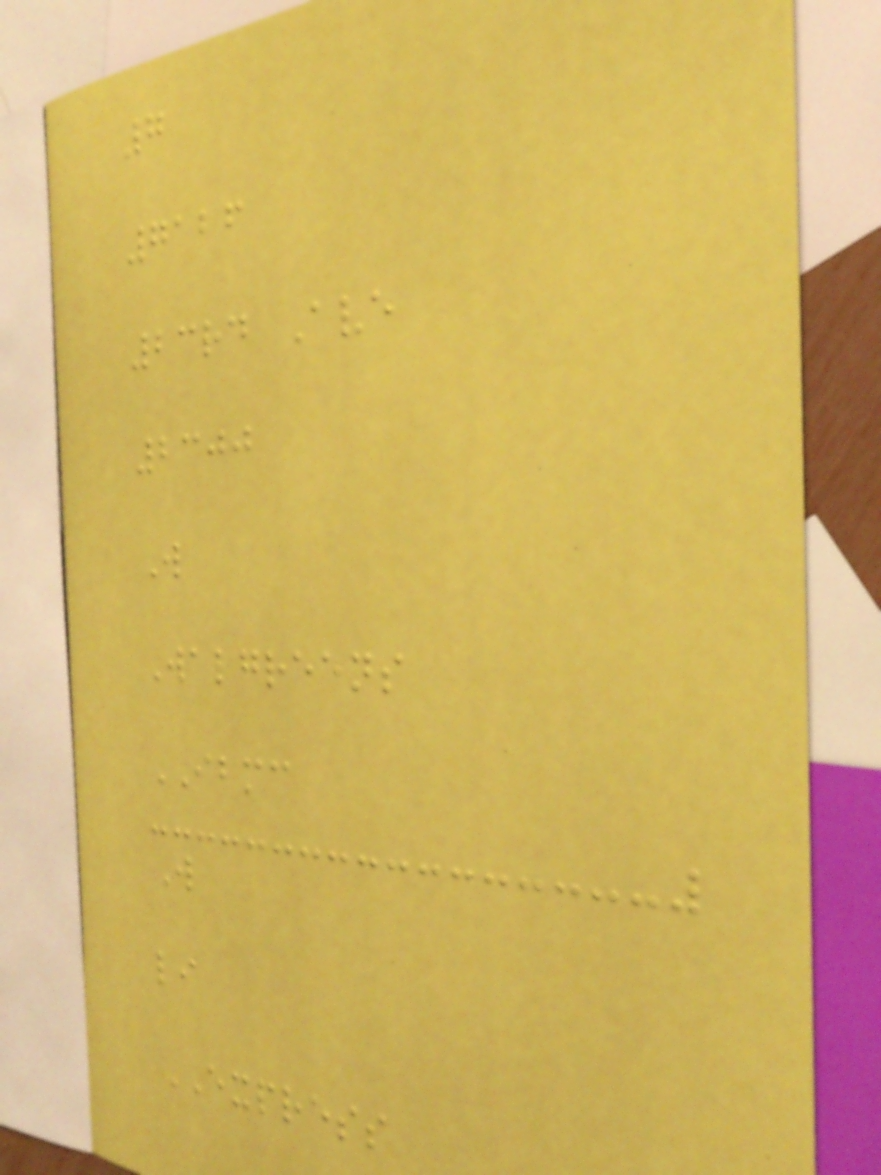7
7126
23rd Ave
2300
W
Walgreens
IBMC
W
li
EXPRESS
